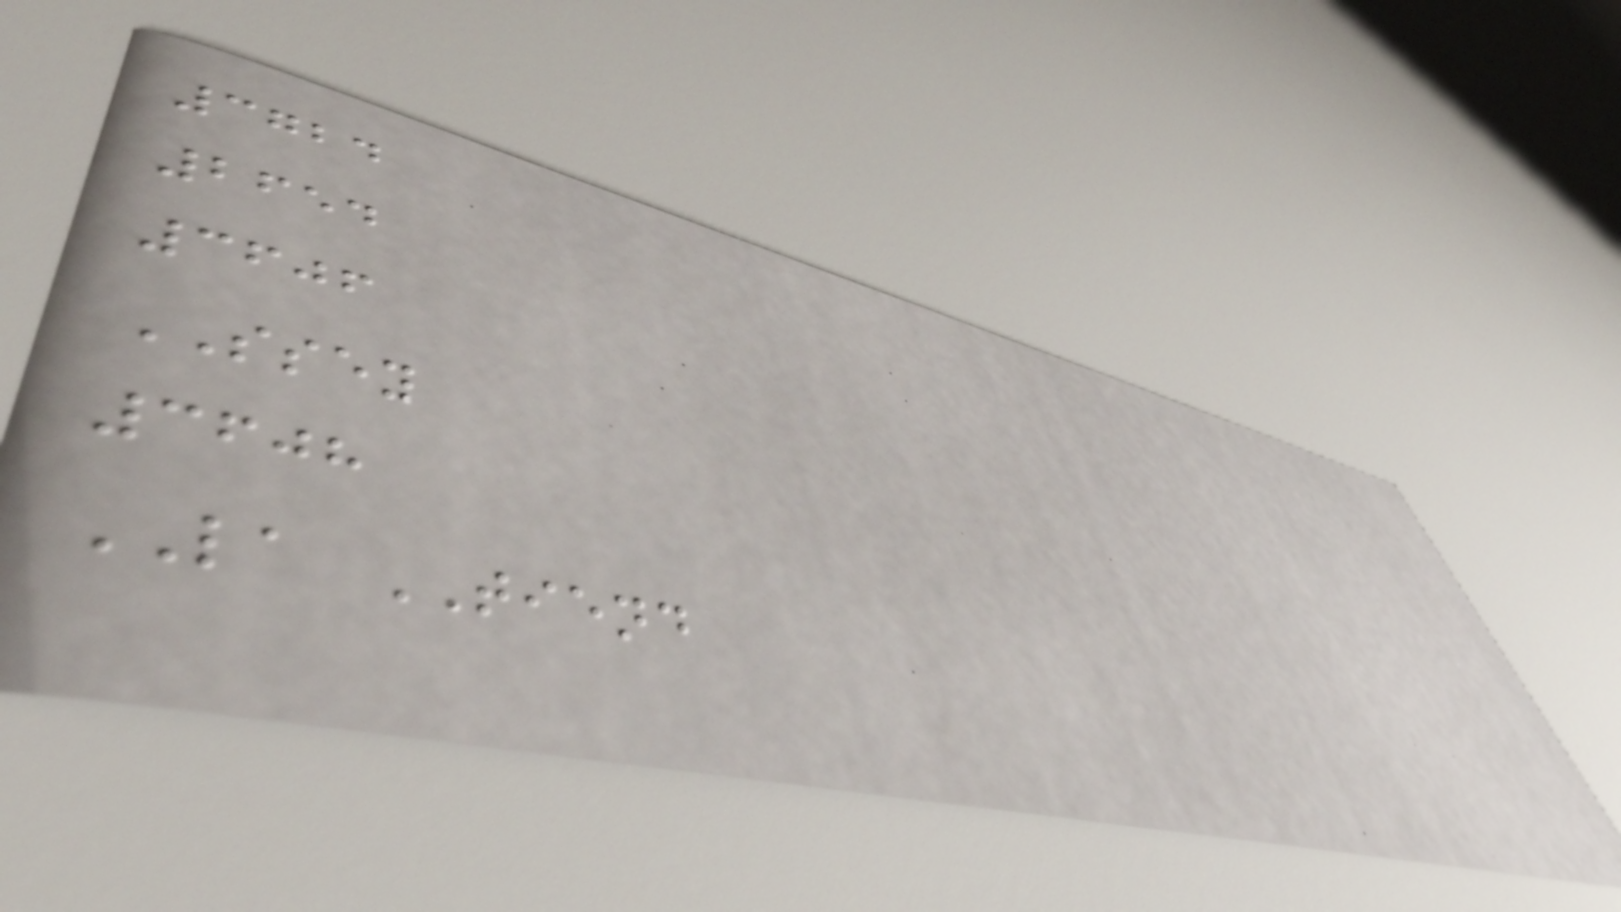3724
2654
3606
SSEY
3608
LA TIEND
